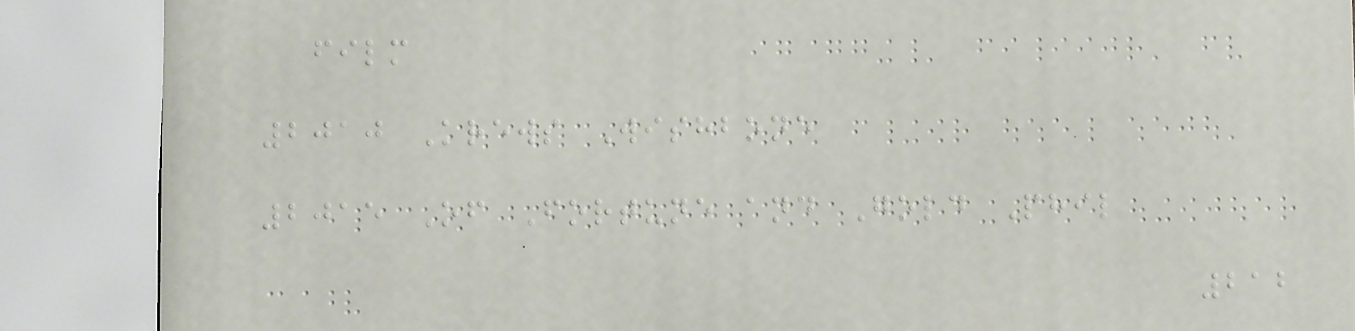film
2010 Krews Wishbone
2015 Of Fortune and Gold Phil
212
